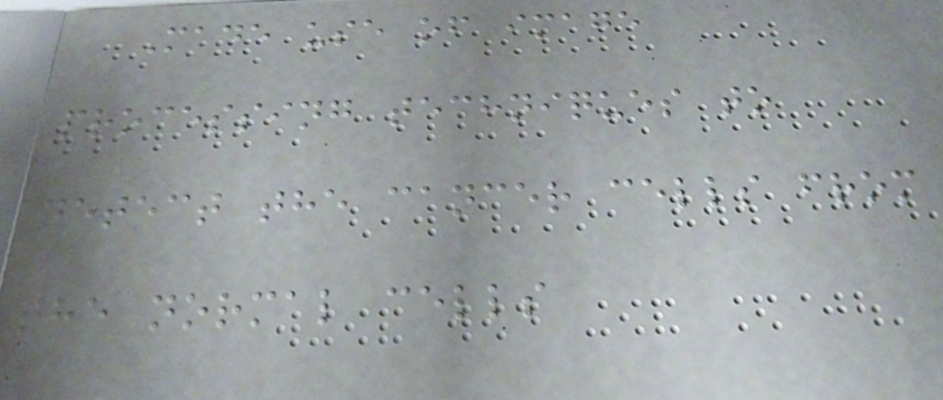Made use of image
processing techniques to
detect the cancer cells from
the normal cells
